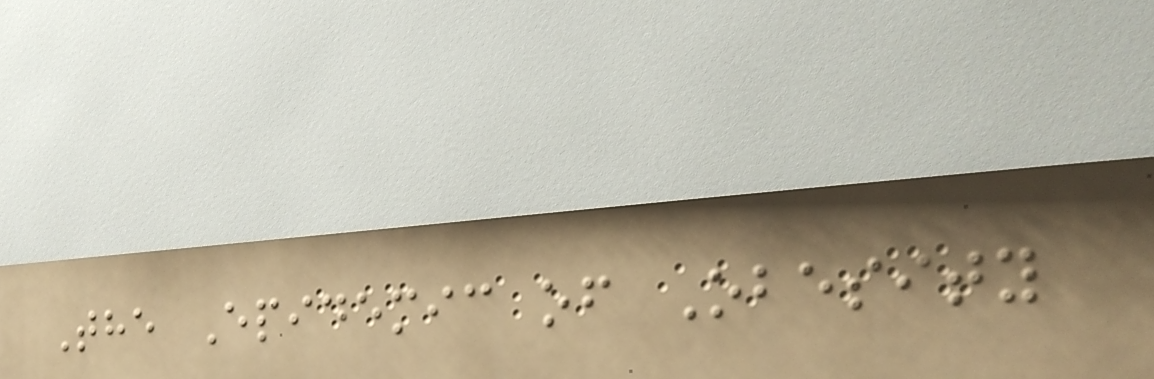The Epidemic of Obesity
